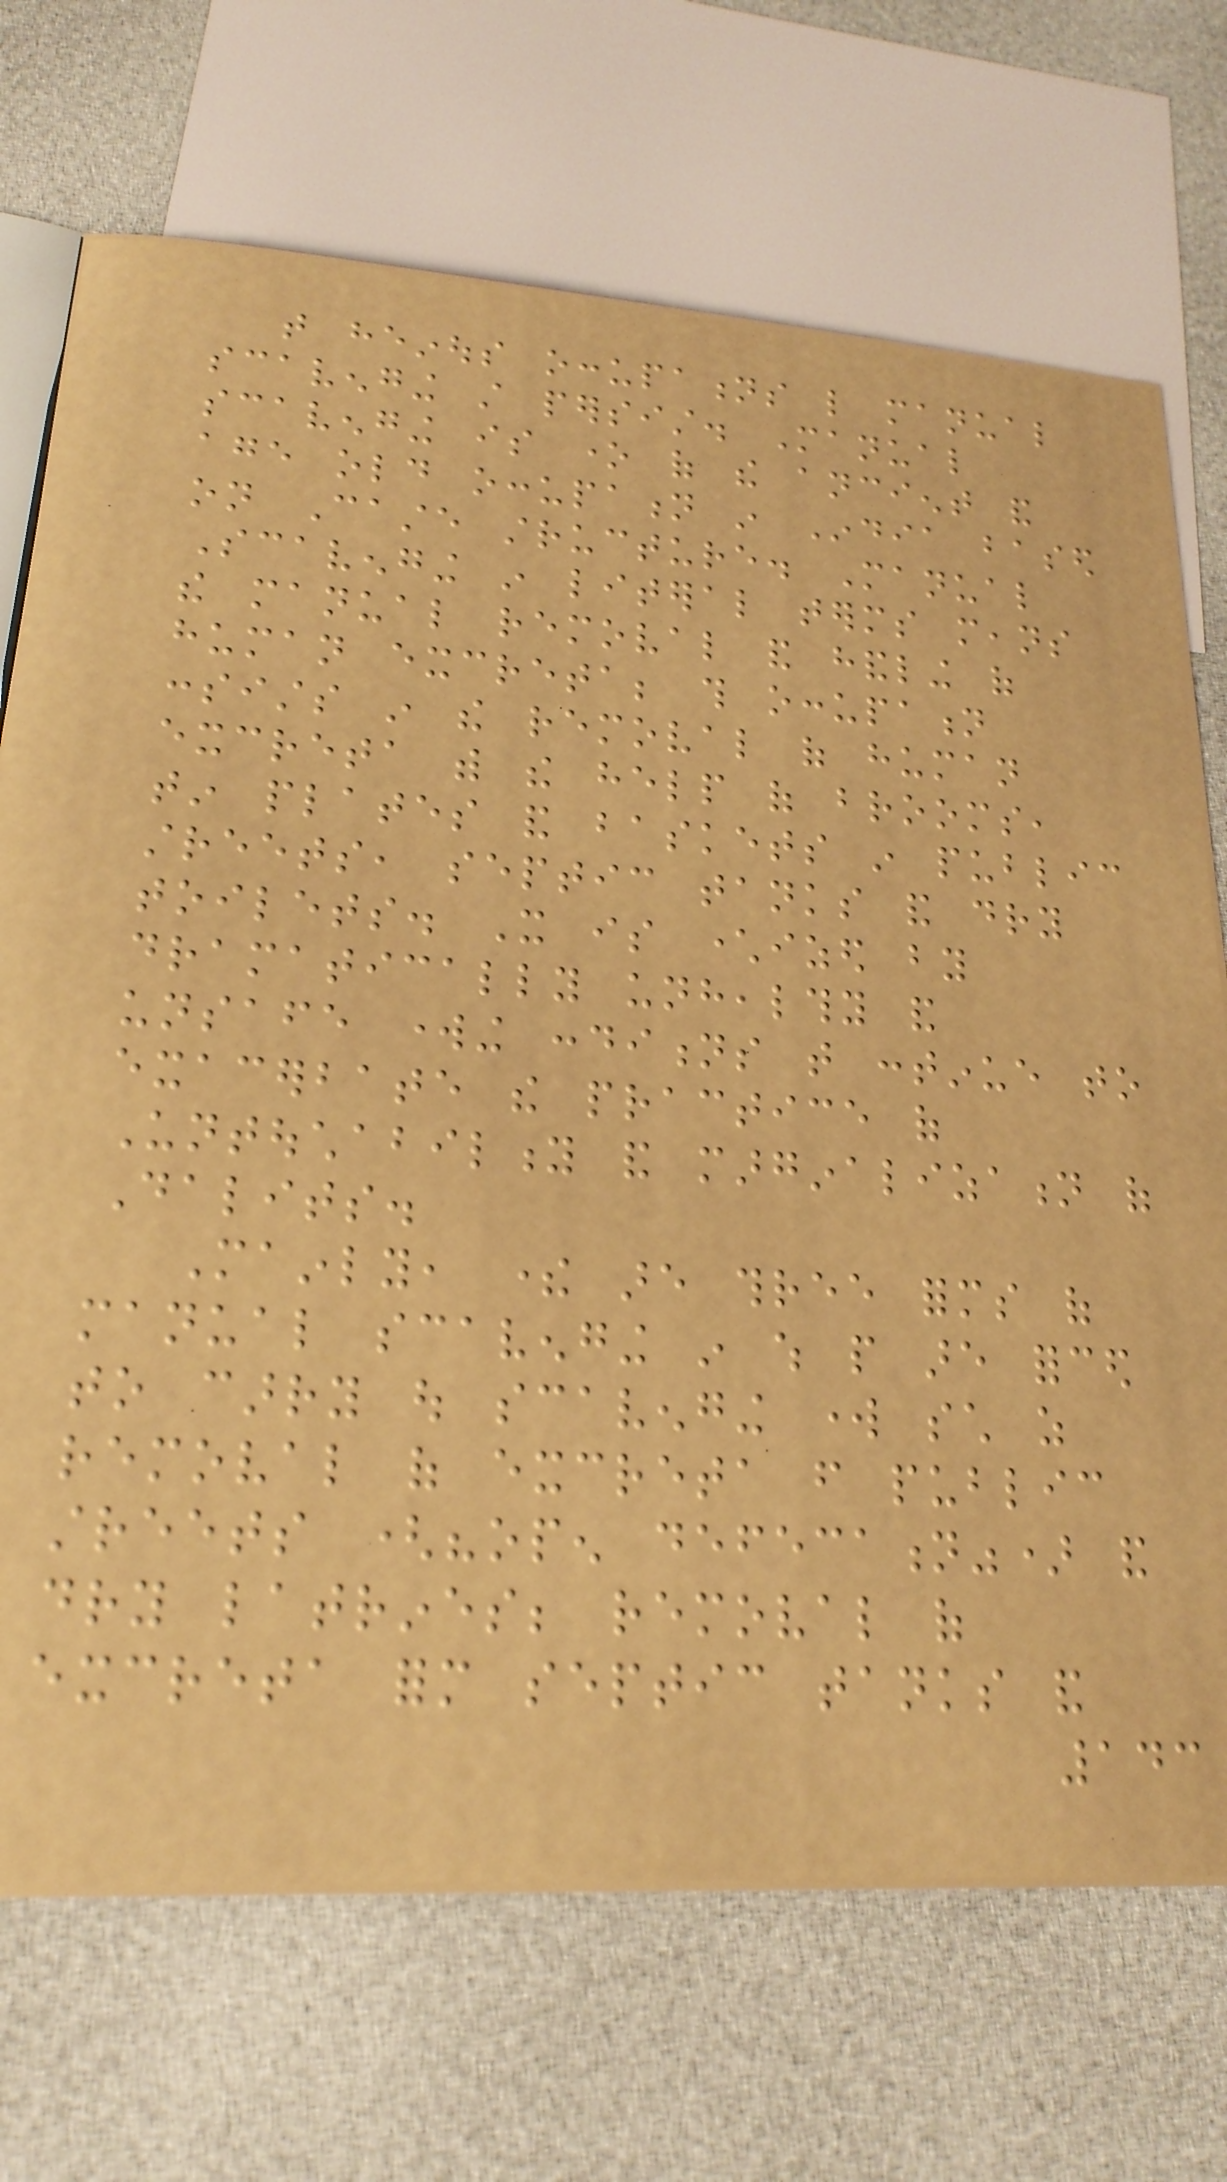that heinous occupations like manual
scavenging still persist. Manual
scavenging is one of the ancient and
age old occupation in India based
on Caste structure. Manual
Scavenging in literal terms means
the manual removal and handling of
human excreta; this occupation
consists in the removal of human
excreta with the help of brooms,
tin plates and baskets in public
streets, septic tanks and dry
toilets. It is characterized by
dramatically unhealthy and
unsafe working conditions that continue to
exacerbate the practice of
Untouchability and marginalization of
Dalits.
Mainly, there are three forms of
manual scavenging in which people are forced
to carry out scavenging work such as
removal of excreta from public
streets ("open defecation") and
dry latrines; removal of
excreta form septic tanks and
143
